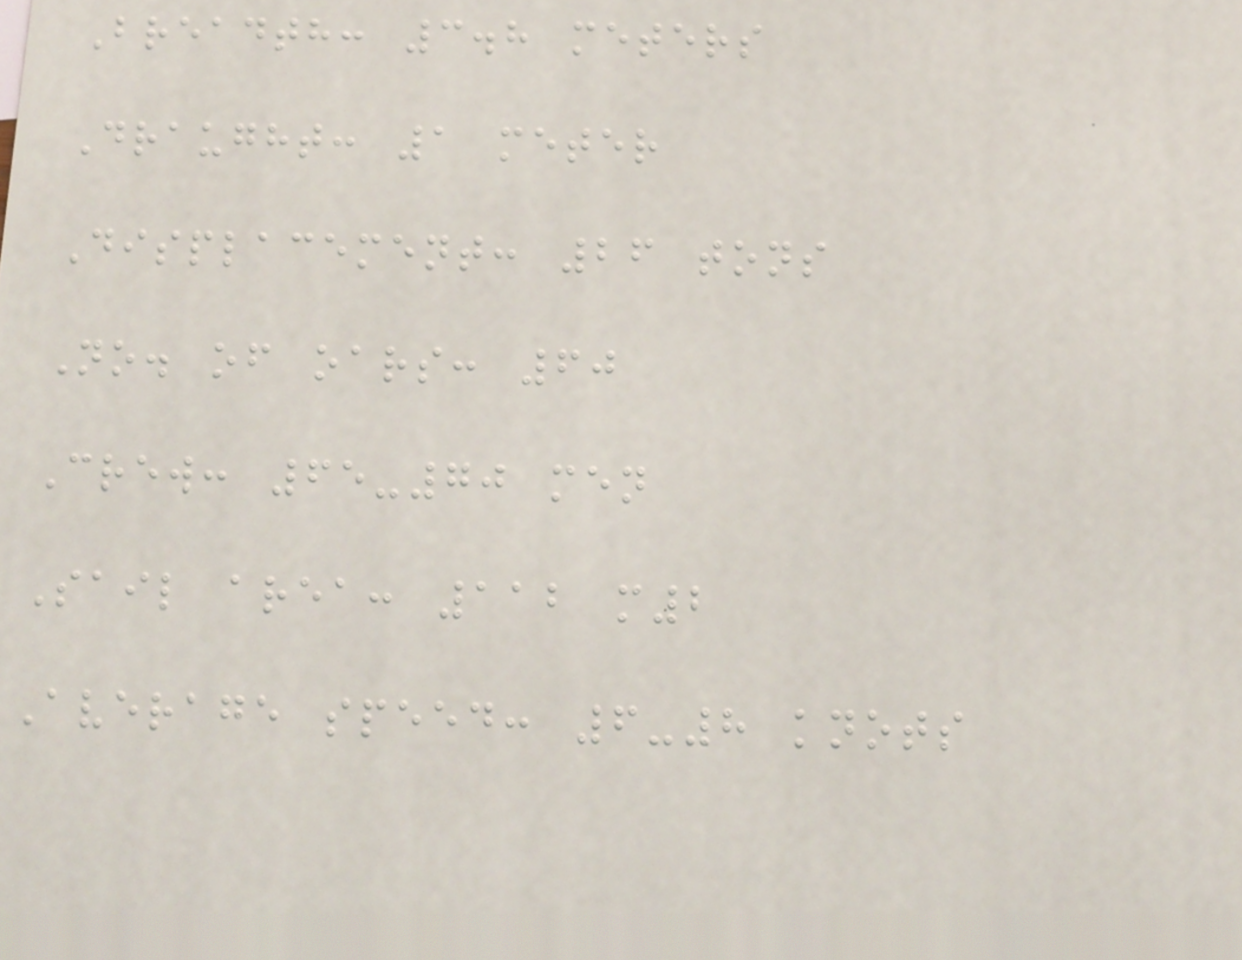Breadth: 3.8 meters
Draught: 1 meter
Displacement: 26 tons
No. of oars: 60
Crew: 65-70 men
Sail area: 112 m2
Average speed: 6-8 knots
